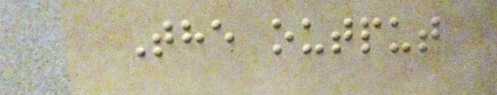The output
